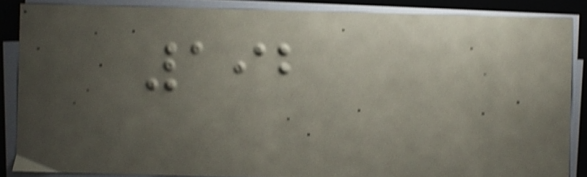192
